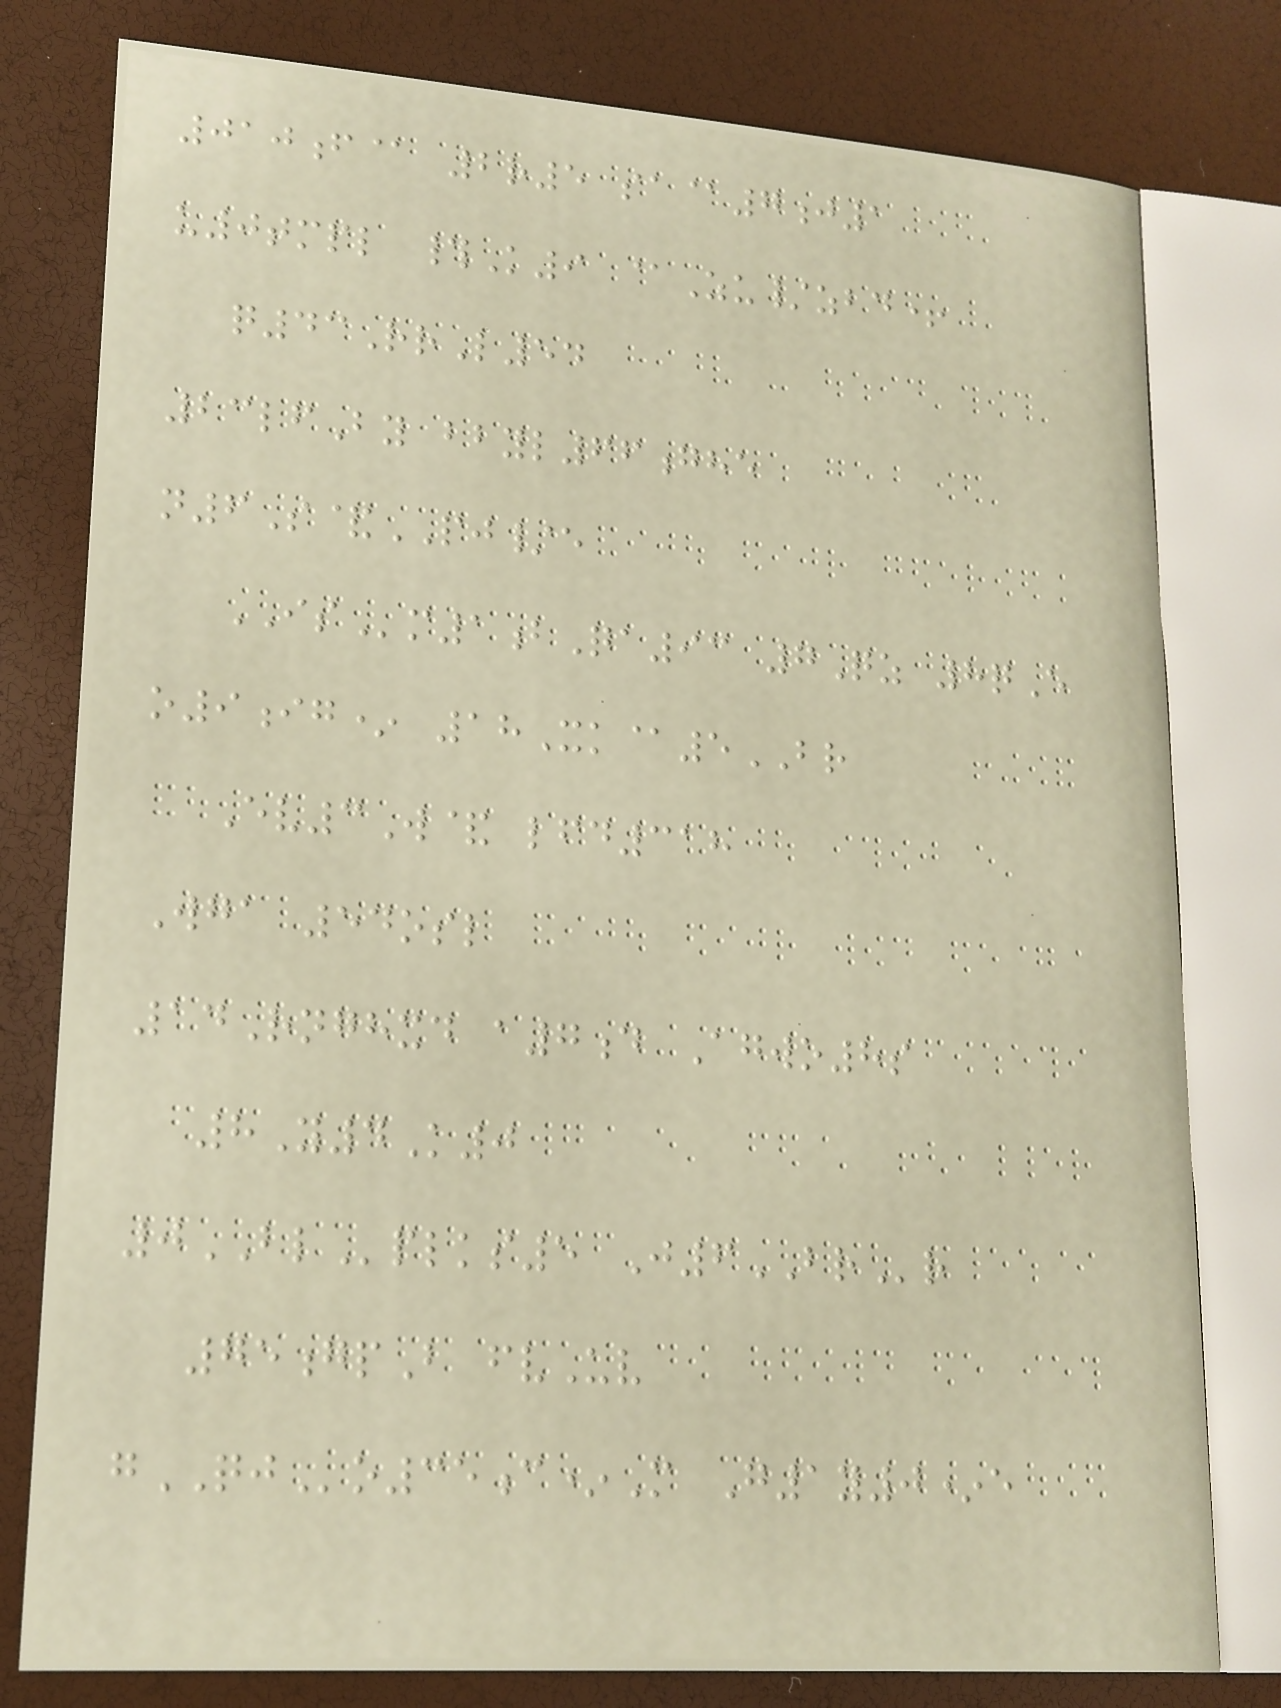010f@ 2r5 sa@7j1
u0tmpl #K9 @Zu/zbd+
q43RrL54
23lfBy bbyl66ghe
n6S&PJ/e
ISm1bQa93 7Qz 8qE
o9ig* 18Xk@5BR
Ev3W& lfd318
Wga 54osl
14Rnghxd a7d Agwo8s
8Y4K0
0BLplks5 J6BRr
75gpB fvUv
gQJo35c*M G1y0*e
